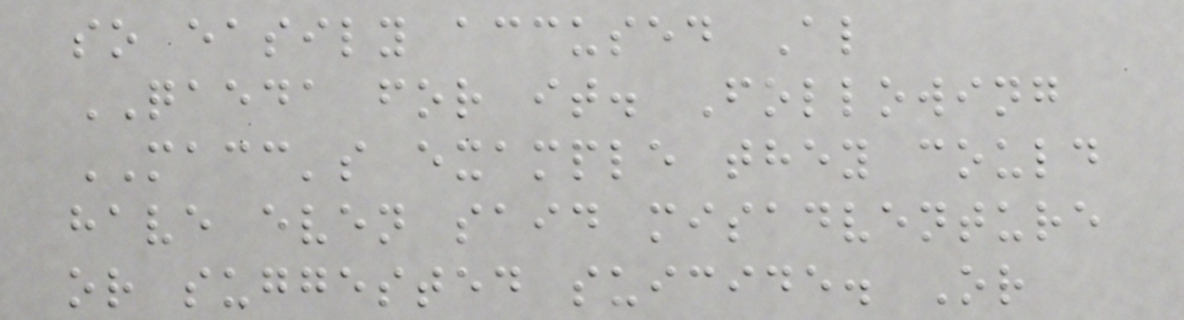so easily accused Al
QAEDA for it. Following
MACC's example they could
have even said misadventure
or suggested suicide. Or
